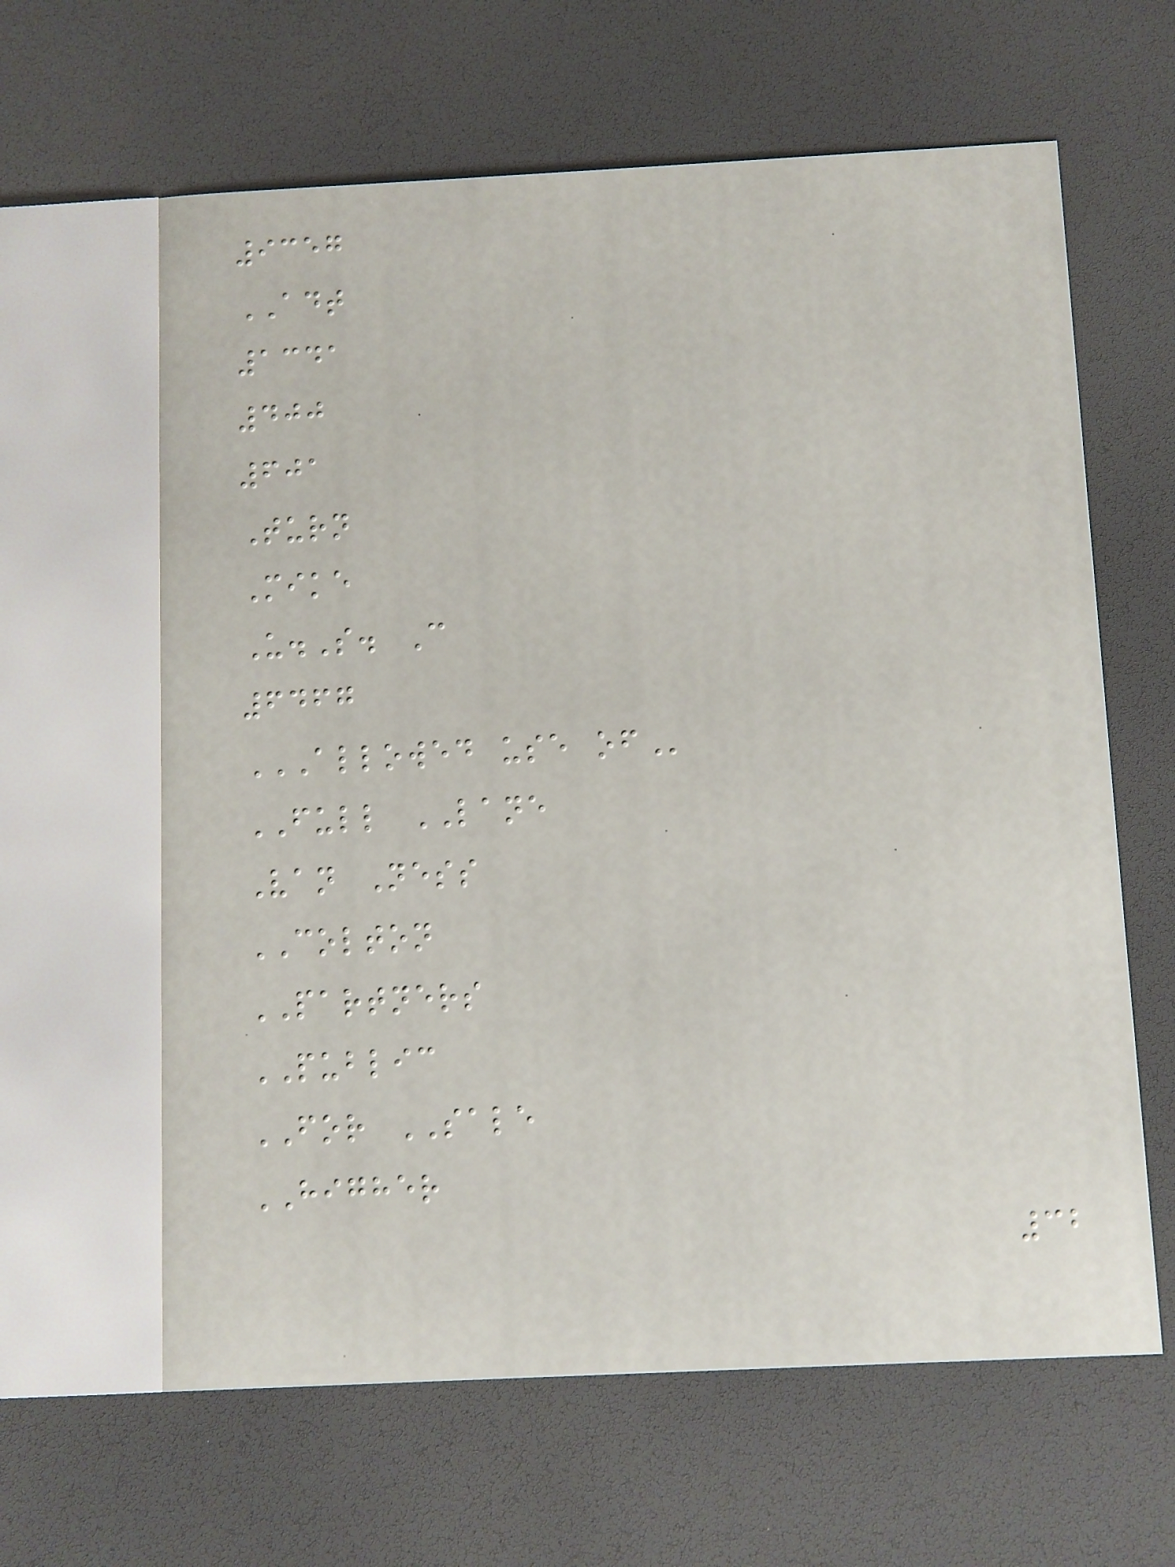9357
ADT
1341
400
601
Turn
Mike
U.S. C
6467
ALLOWED USE OF
FULL LANE
Van Ness
COLTON
PARTNERS
PUBLIC
FOR SALE
HIGHER
32
